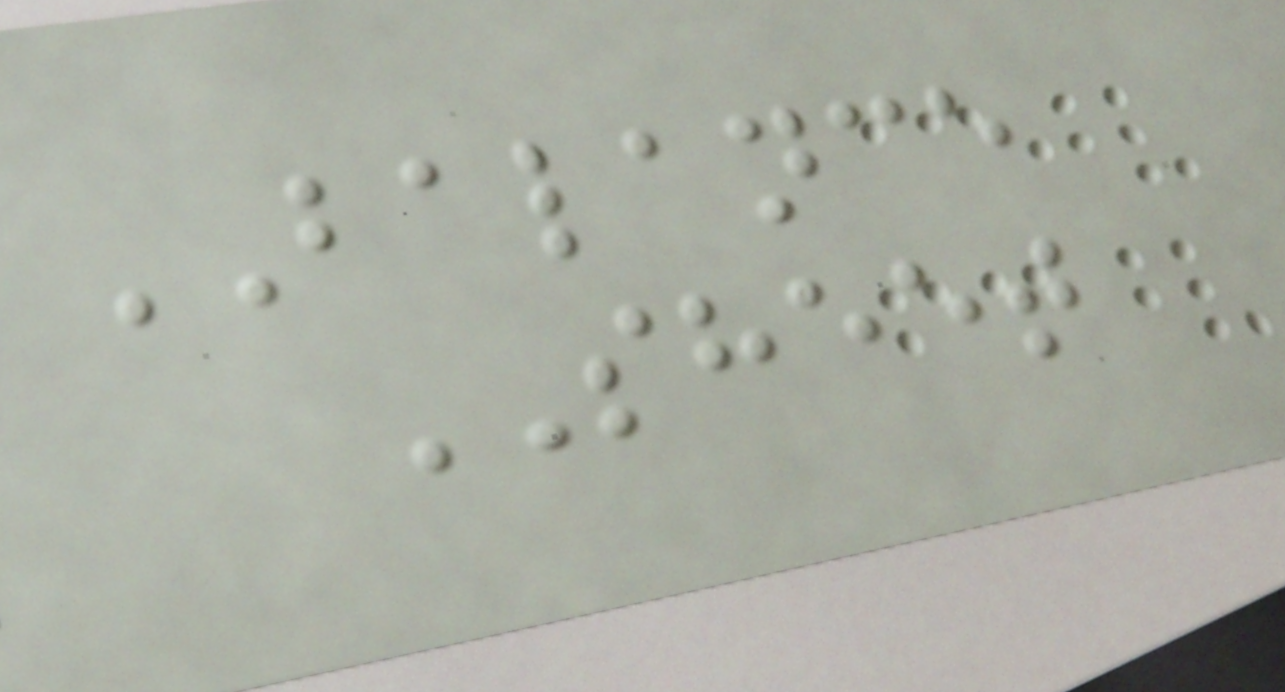BALANCE
SHEET
